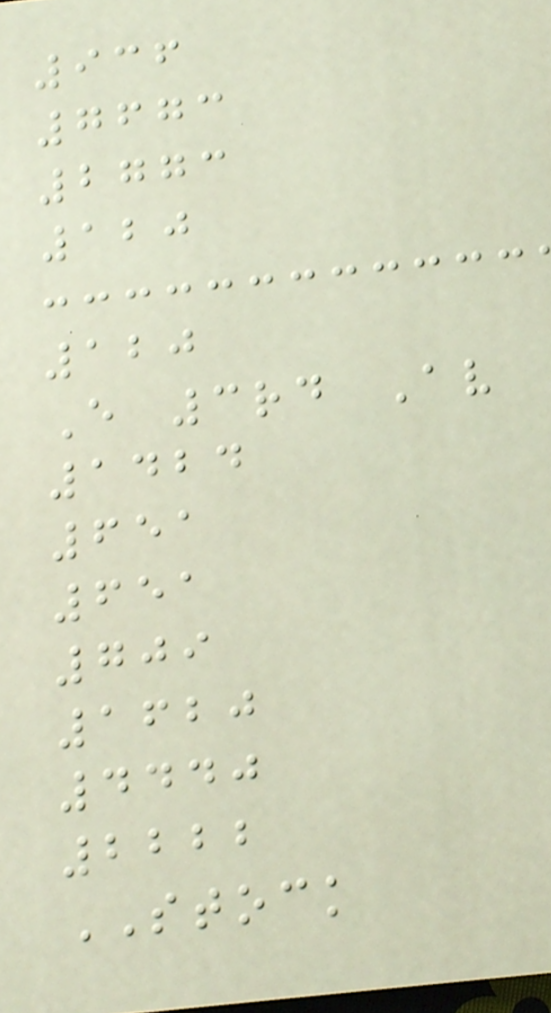936
7673
2773
120
120
E 3rd Av
1424
651
651
709
1620
4440
2222
STOCK
